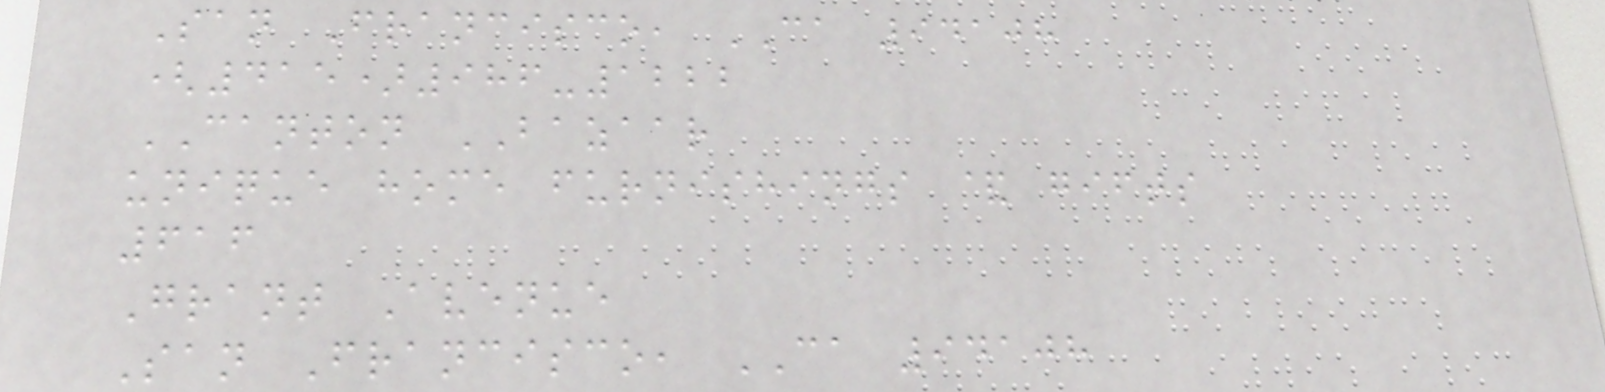San Francisco, CA 94108
(415)986-1222
CANTON BAZAAR
unique home furnishings & gifts
616
Grant Avenue
San Francisco, CA 94108
